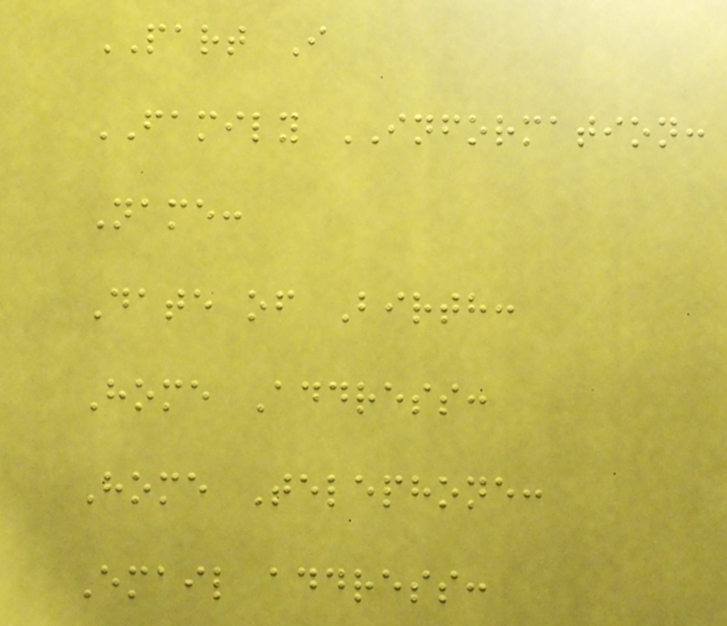PART I
FAMILY INFORMATION:
Name:
Date of Birth:
Home Address:
Home Telephone:
Email address:
